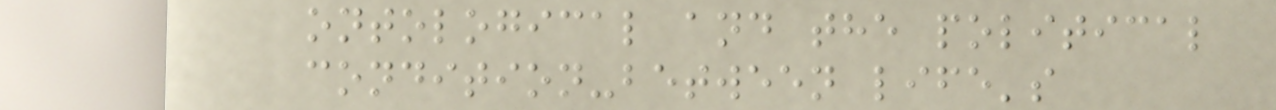ontological and the political
condition-between life's
